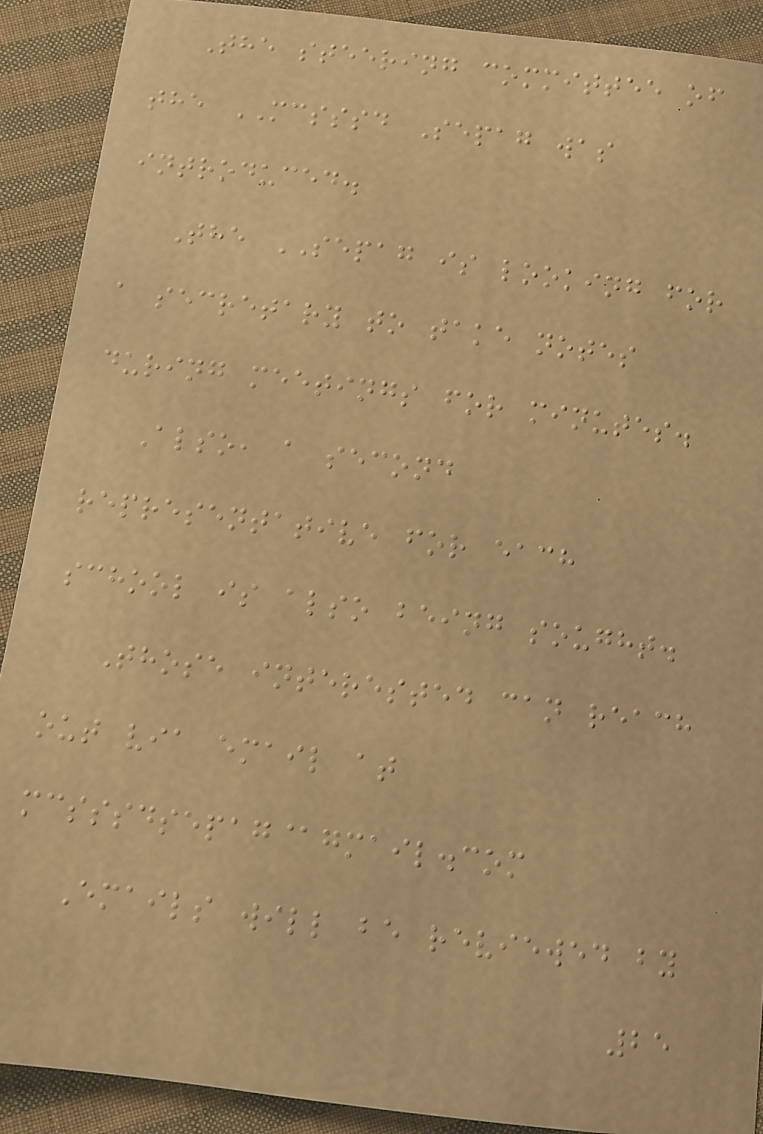The steering committee of
the MCSSSD Sepag was
introduced.
The SEPAG is looking for
a secretary to take notes
during meetings for minutes.
Also, a second
representative for each
school is also being sought.
Those interested can reach
out via email at
mcsssdsepag@gmail.com
Emails will be reviewed by
25
